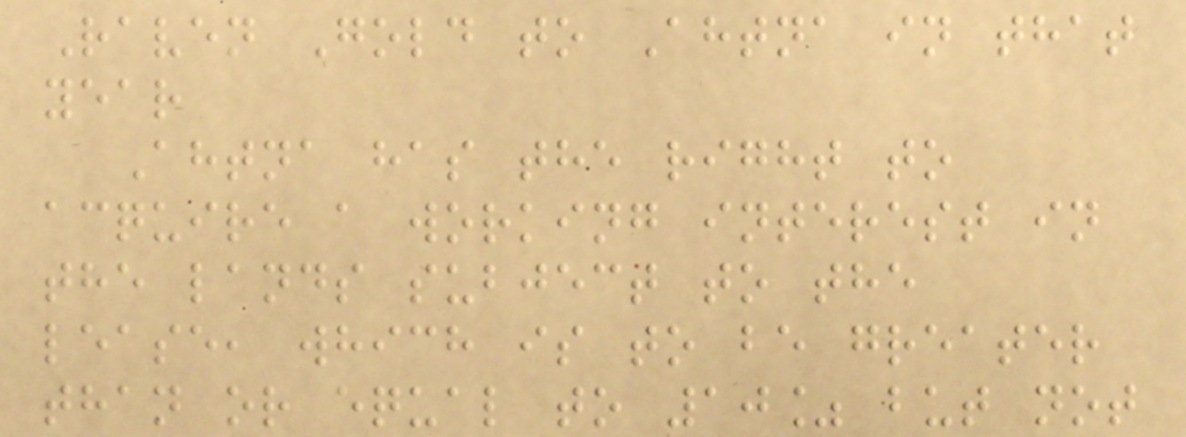Raven Gold to Ahtna in that
year
Ahtna has the right to
acquire a working interest in
the lands subject to the
lease, which is to be greater
than or equal to 10% but not
